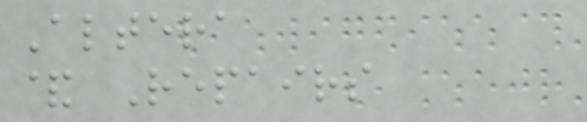Altera
& Repairs
